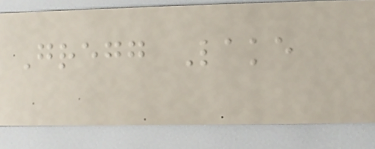Gregg Lake
